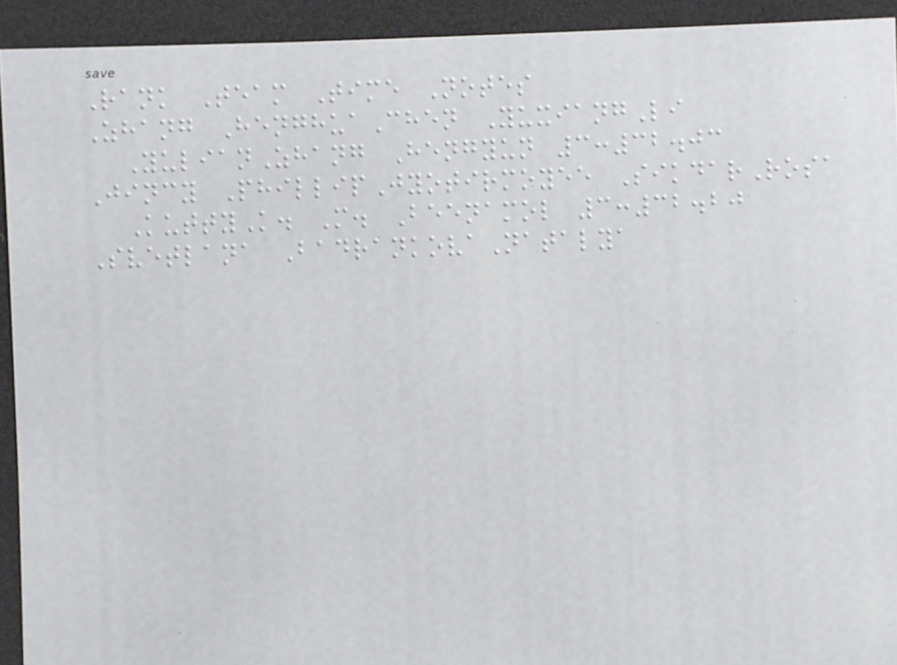Rank Team Time Notes
Zhang HenghuaChen YuxiangLi
YulianZhang Hengyun 3:32.03
Jincy PhillipJyotirmoyee SikdarRosa
KuttyK. M. Beenamol 3:32.20
Svetlana BadrankovaNatalya
